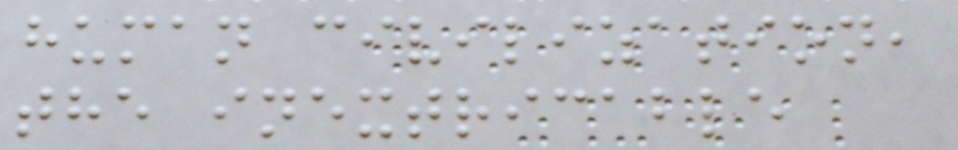human civilization,
the inextricable
